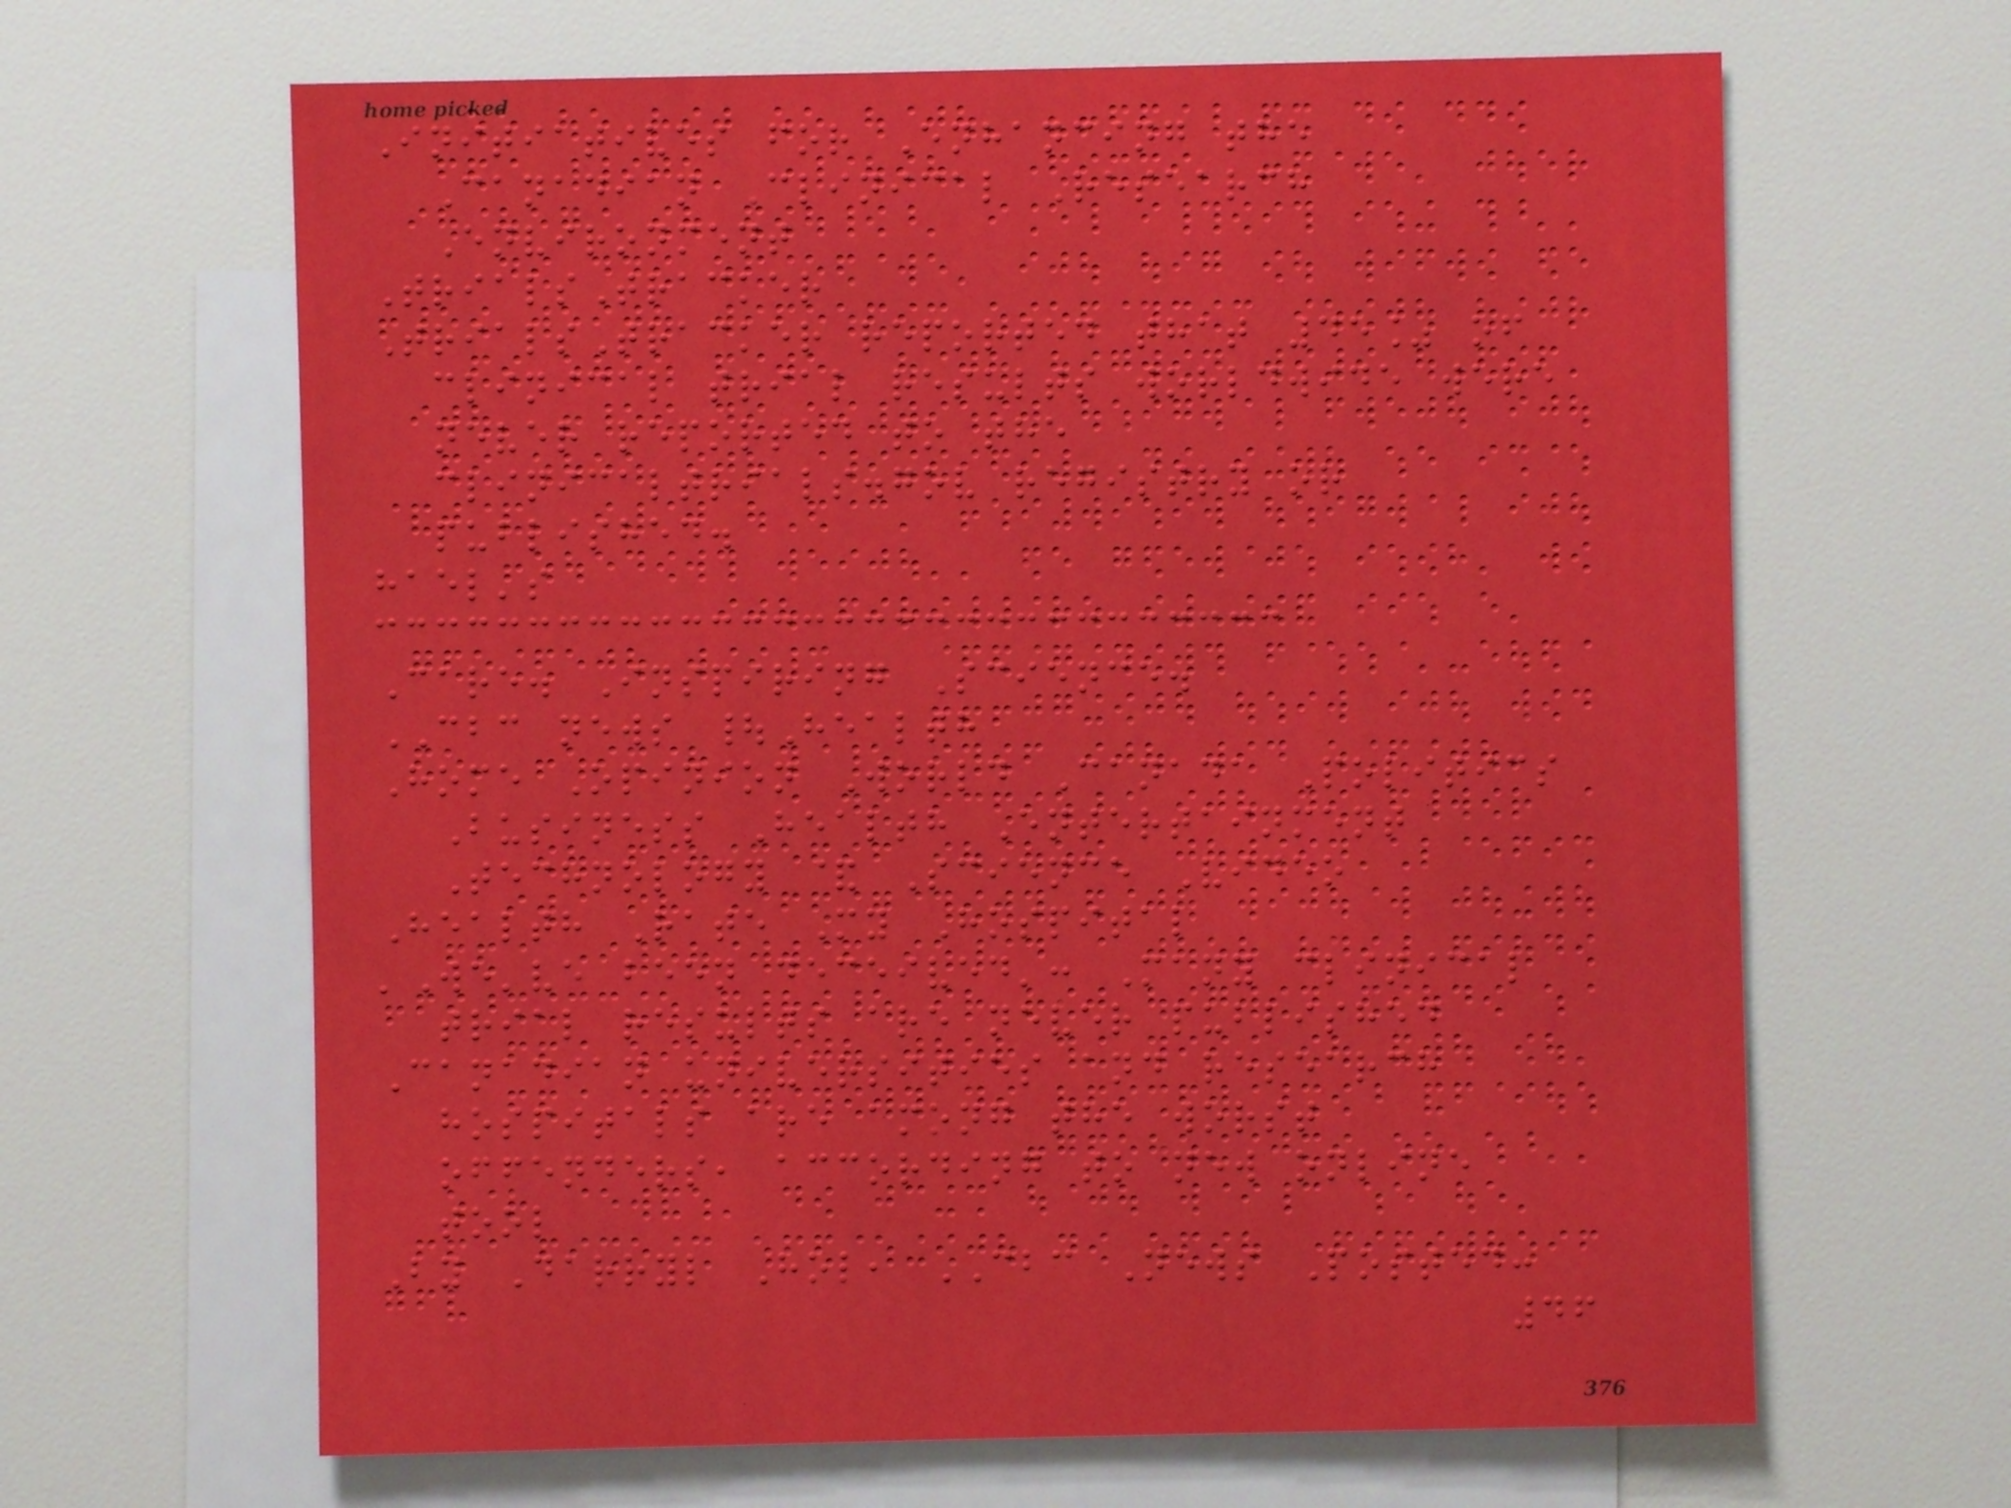Initiatives for Enhancing the
Canadian Clinical Research
Environment
TrialsTracker
TrialsTracker reported that 45% of
clinical trial results worldwide were
never reported to the
clinicaltrials.gov registry or
published.
hael's
Care. Inspiring Science.
CBC news |Health
Home Opinion World Canada Politics
Business Health Entertainment
Technology & Science Video
Health Rate My Hospital
'We've been deceived': Many clinical
trial results are never published
Canadian universities and research
hospitals are among the worst
offenders, according to new online
tool
By Darryl Hol, CBC News Posted:
46
